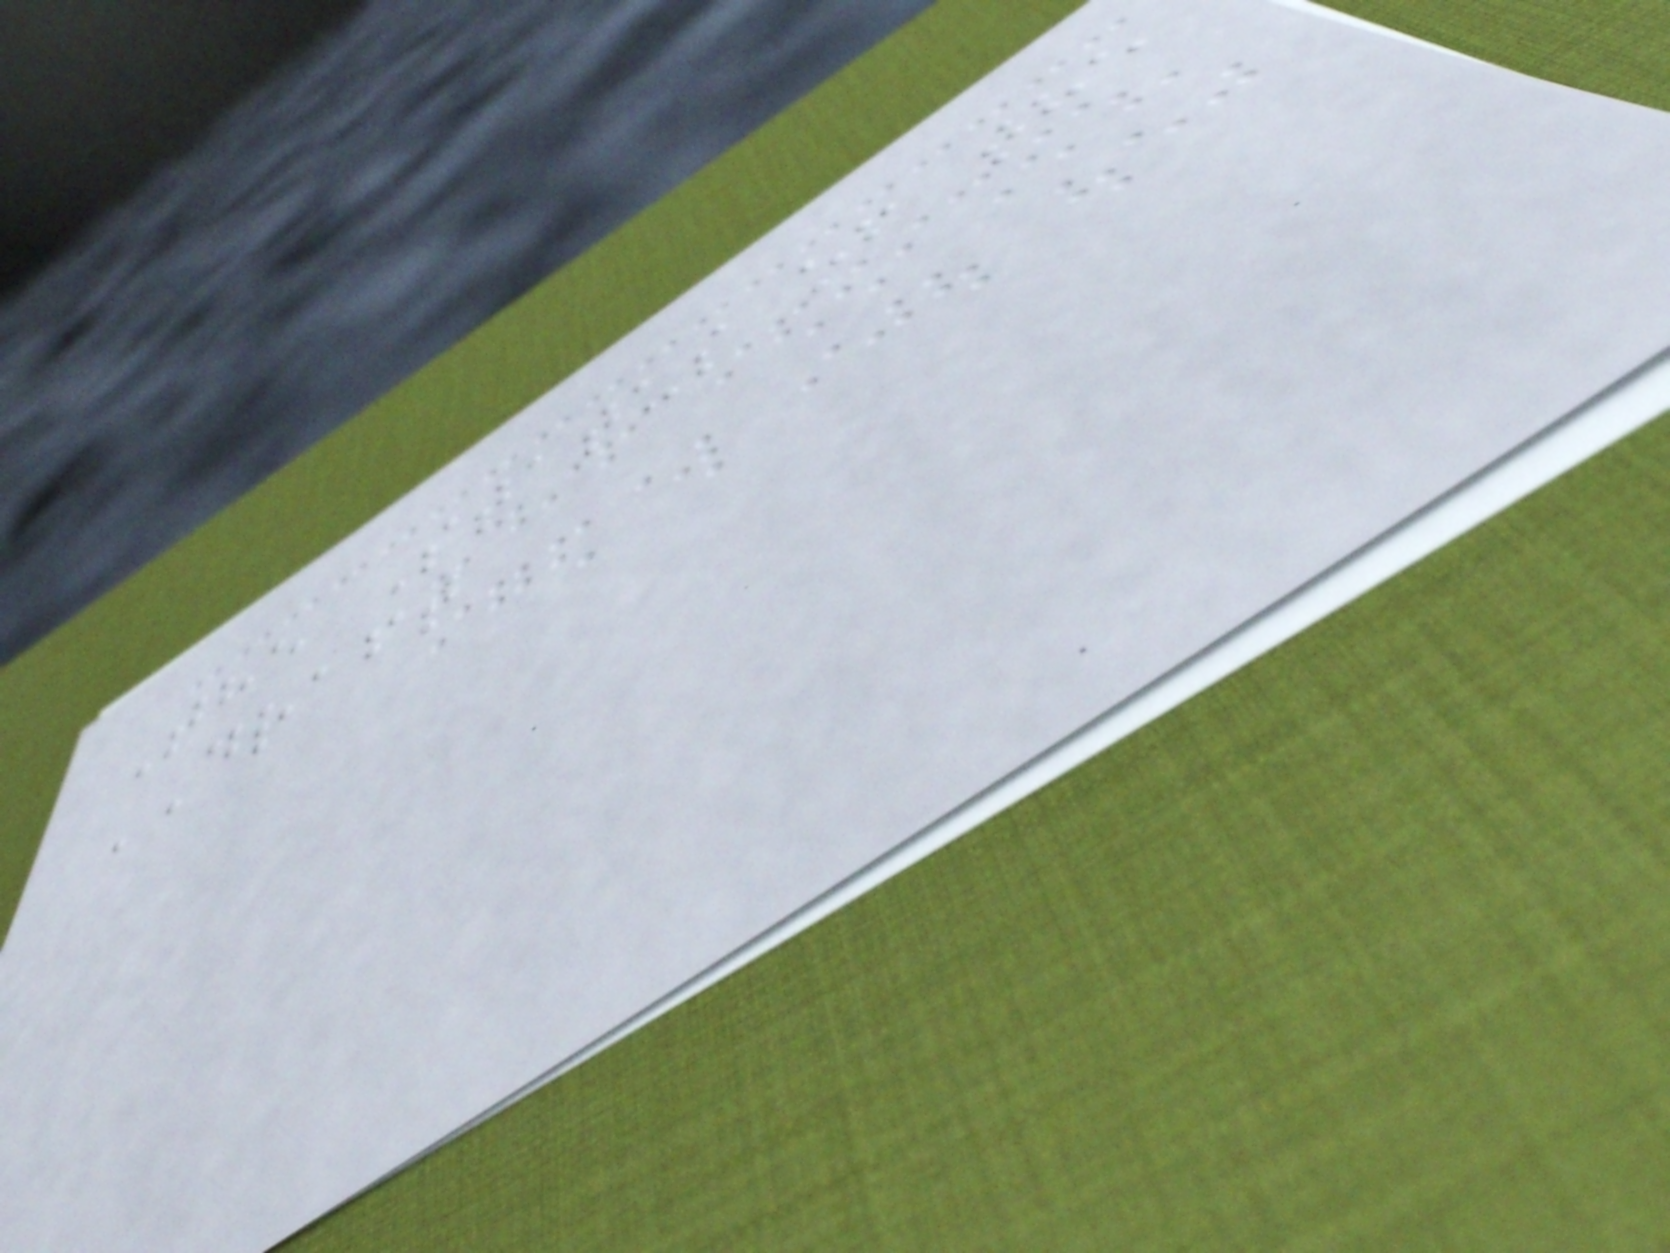The Status of the
DRAFT
